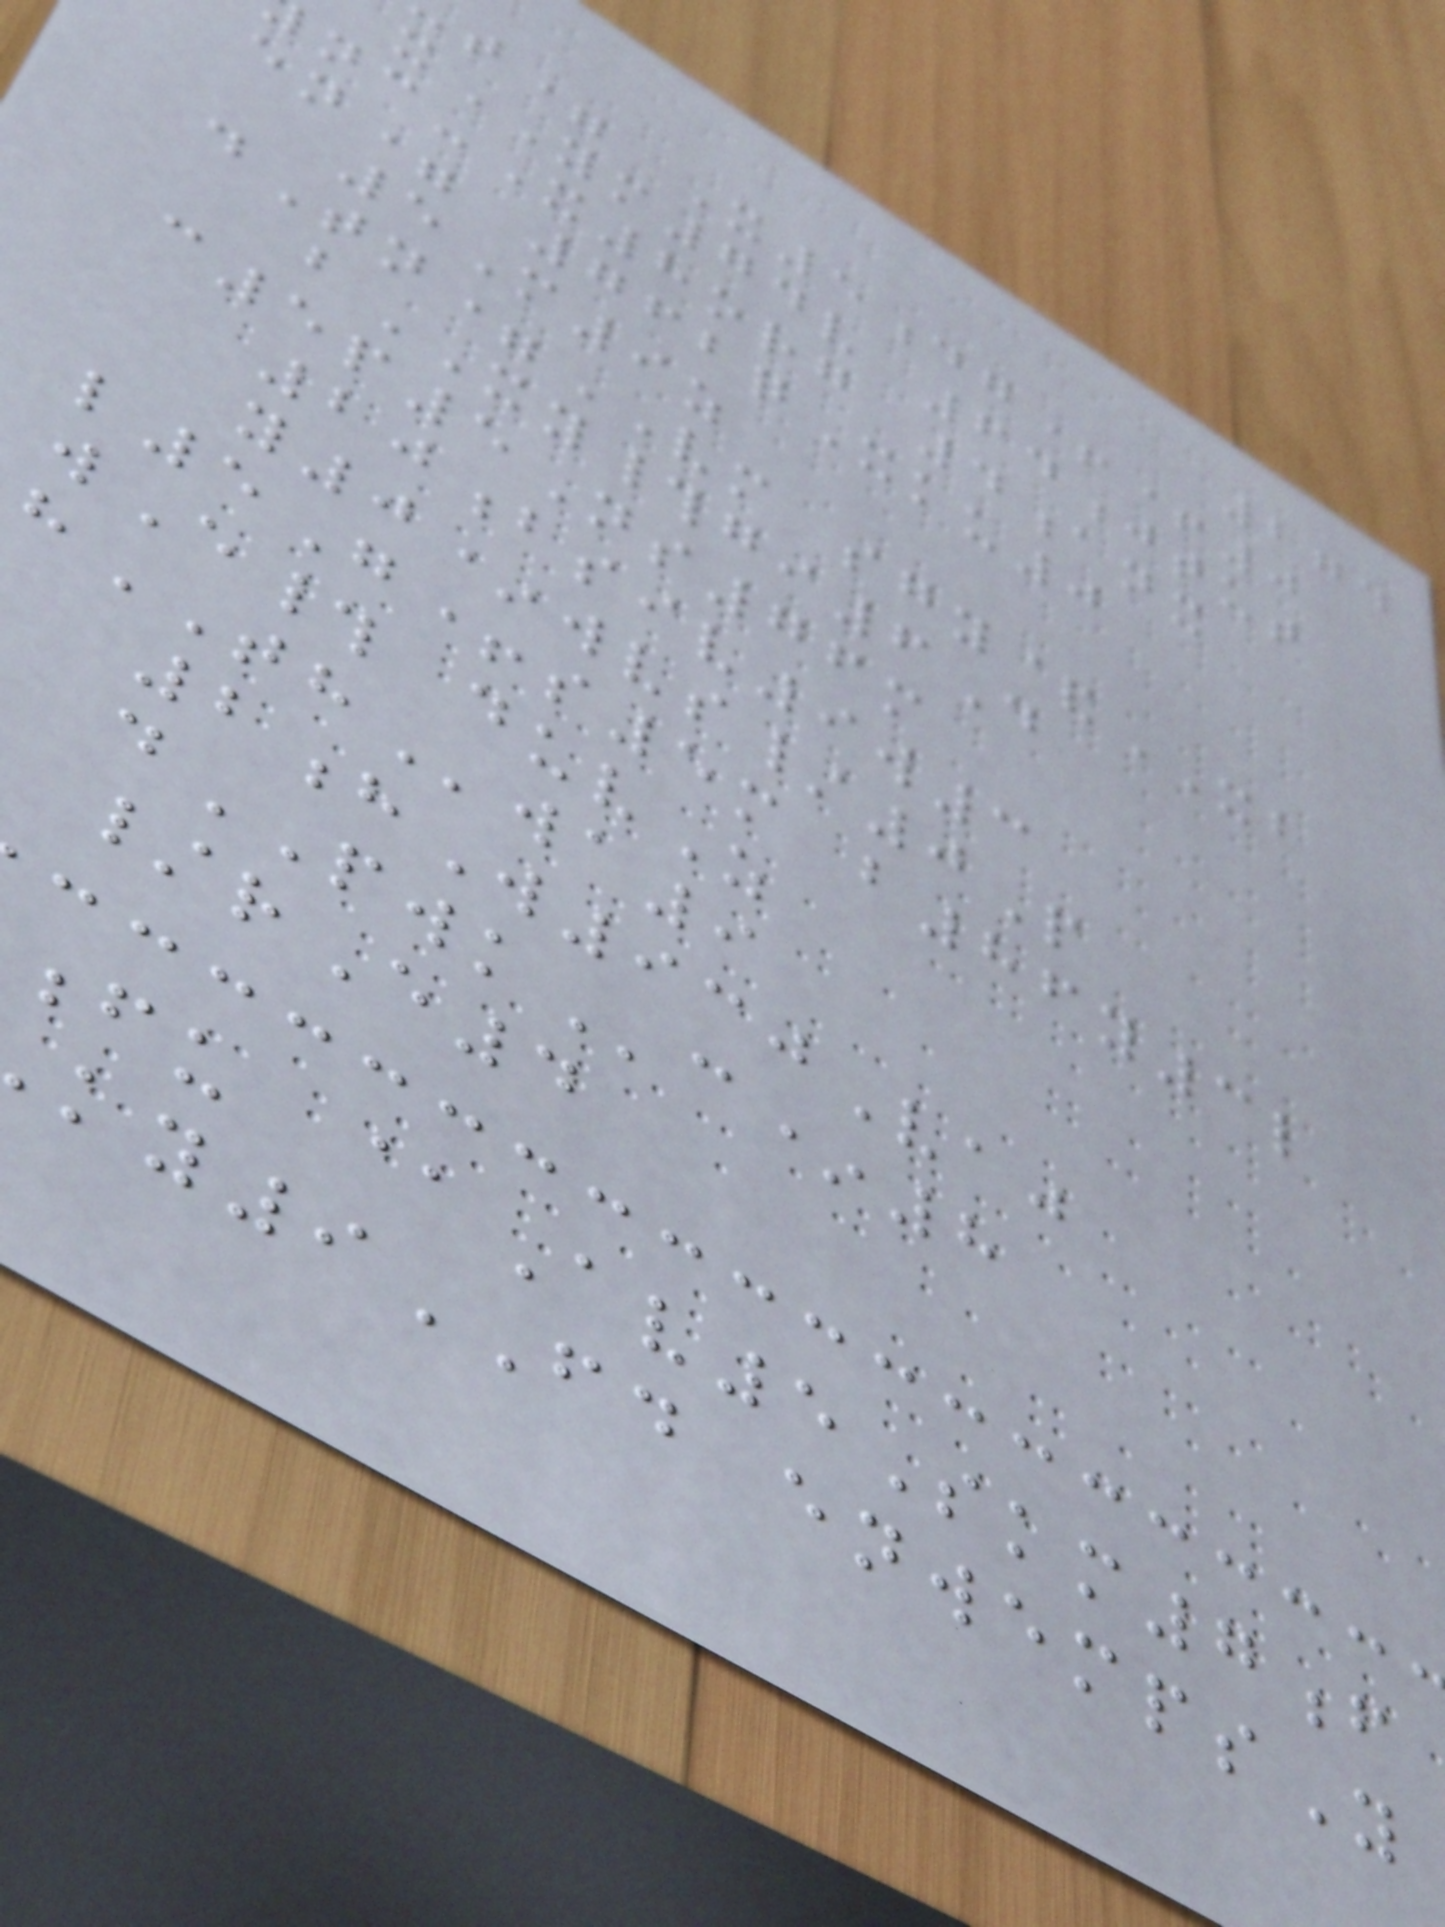274
t= X5dg++0
xYM74v 64jtut
nc-X8org 4anx
en= 762qXku0
5M9z
dTn=VM sgy&XB
bXY#gi6D
c5p5Ns76m
20bsiv9w3
y0*wvs/0P
l5G+s5m b86y3l
wE# duvZ
hTHwa9
2hW930Vaj
dPWKc*8
/rE4
fu @Av5Skm7f
y9FD enwempsY
